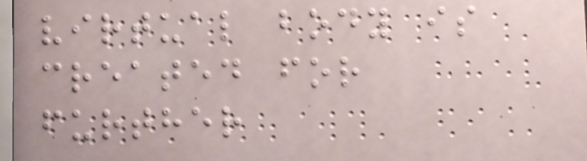virtual body is
created for
further
